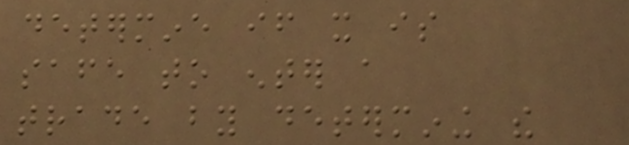determine if it is
safe to enter a
trade by determining the
